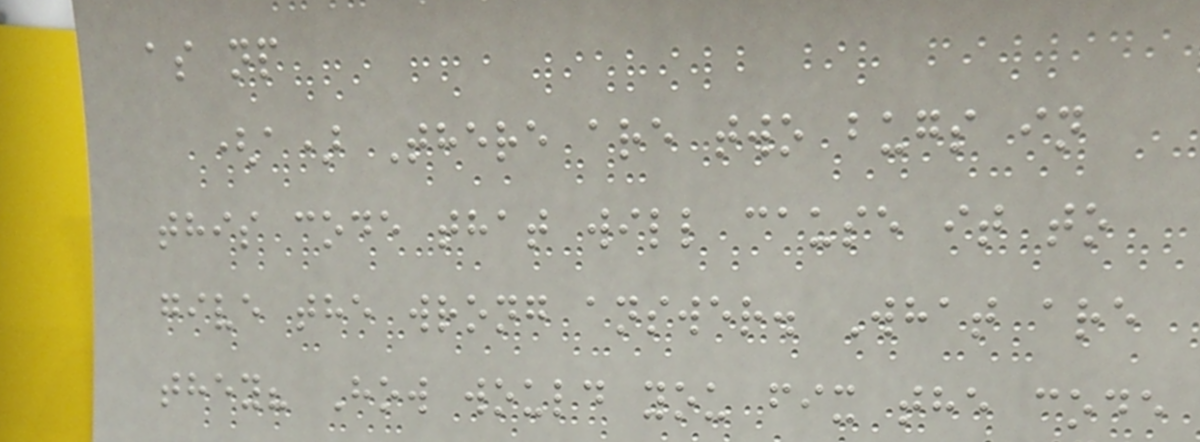as np
(a) There are two bugs in
this code that will cause it to
give the wrong answer. What are
they? How would you fix the code
